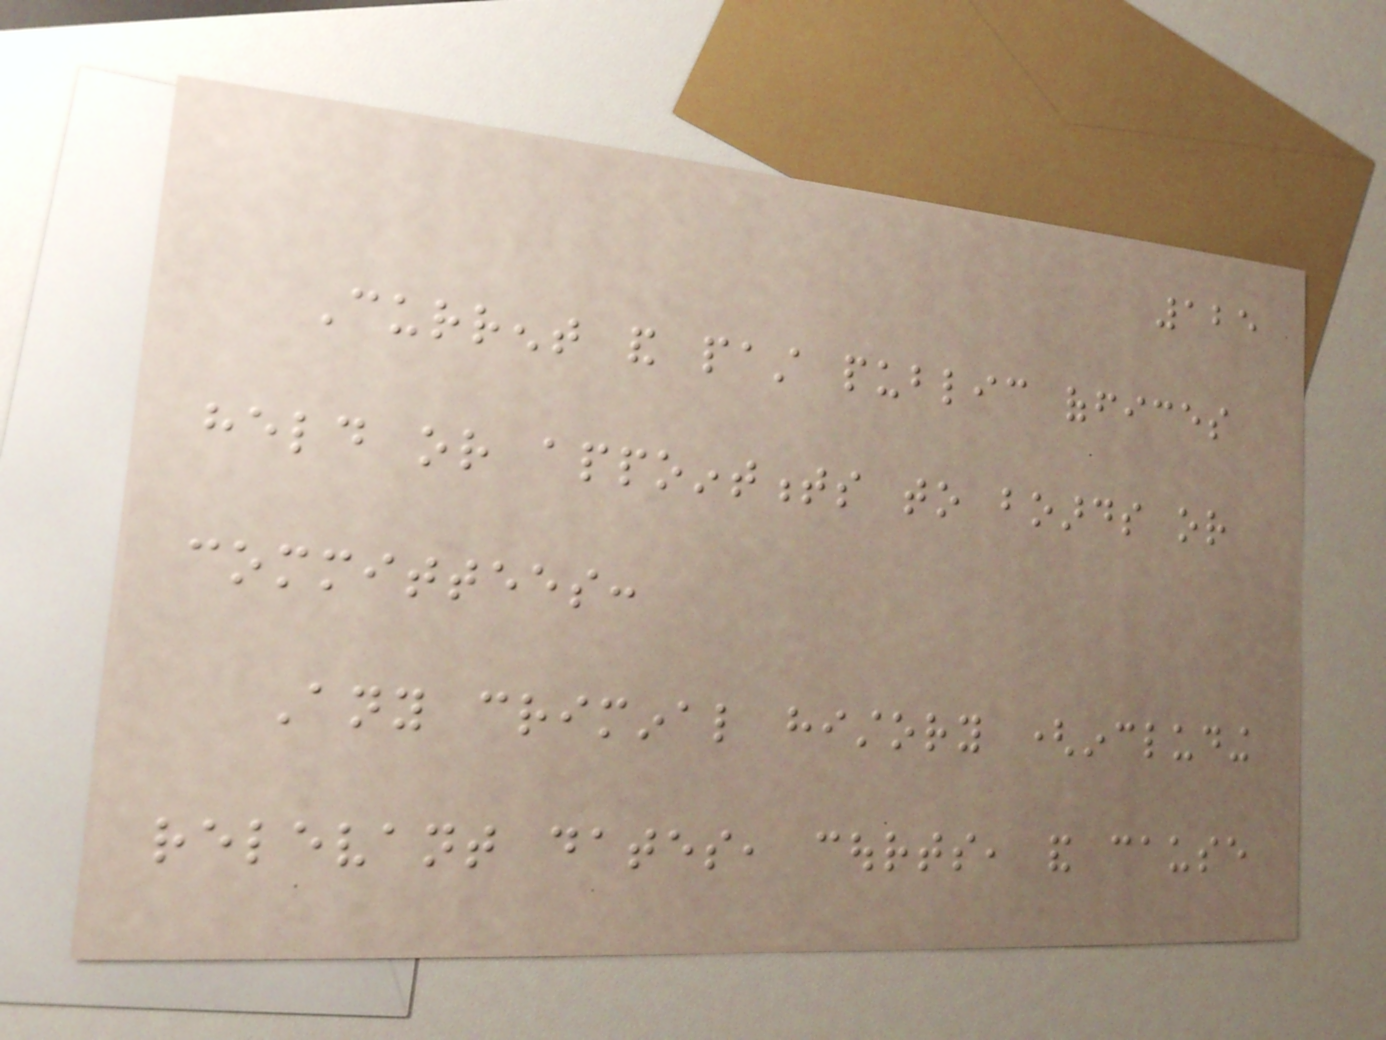125
Current and past public offices
held or appointments to boards or
committees:
Any criminal history (including
relevant dates, courts, and cause
